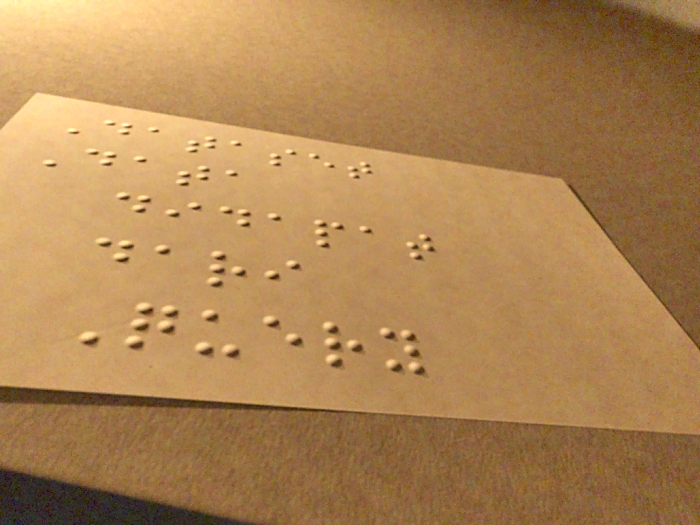Dataset
Data
didapat
dari
Query
